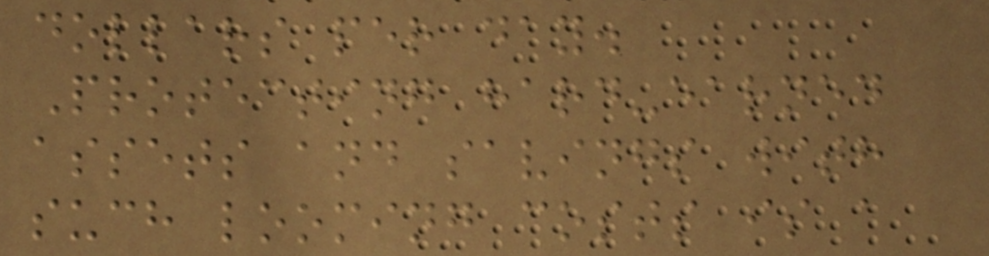dollars per day.
Protecting hard-earned
assets and savings with
such looming costs is a
